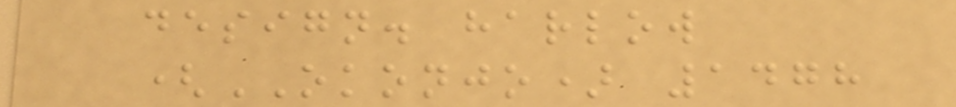design. harlow
(OKONJO) 1478
